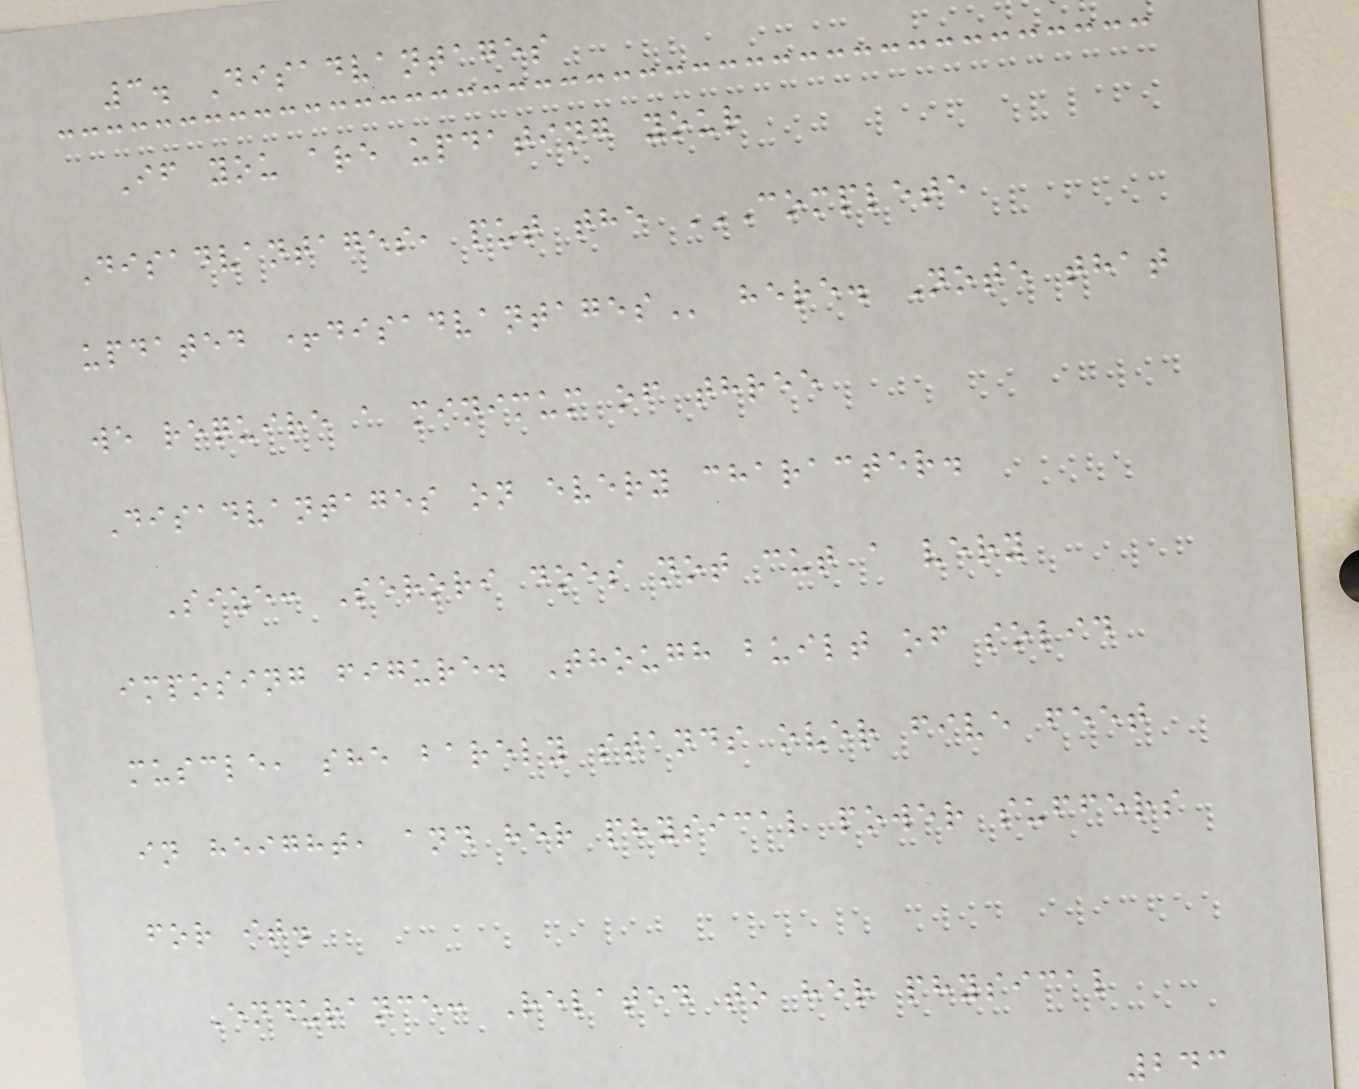3. Disadvantages
If you are updating your
Disadvantages, put the COMPLETE
UPDATED +DISADVANTAGES here. Note that
we require a minimum of three
Disadvantages on every character.
Size: Serori does not cut a very
imposing figure. Though built of solid
muscle, she barely stands over five feet
in height, and her physical power suffers
for it.
Endurance: Related to her physical
243
